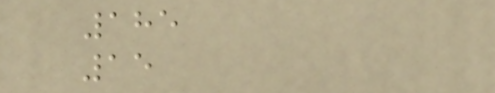185
15
